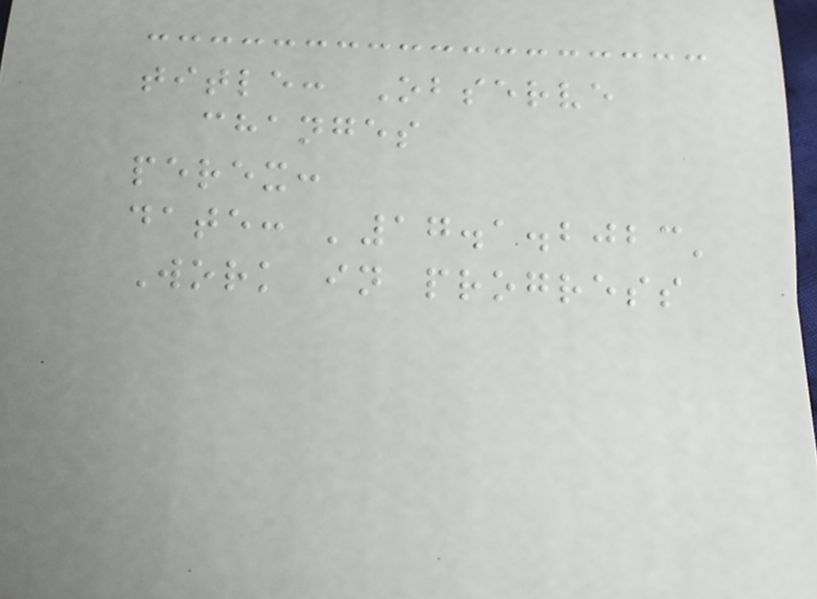title: Observe
changes
perex:
date: '17.1.2023'
Work in progress
